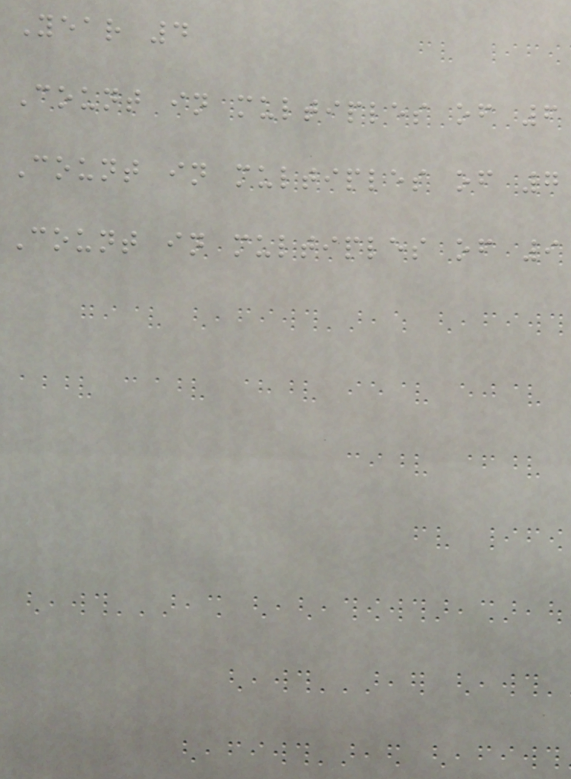Year 4
Count in multiples of 6
Count in multiples of 7
Count in multiples of 9
